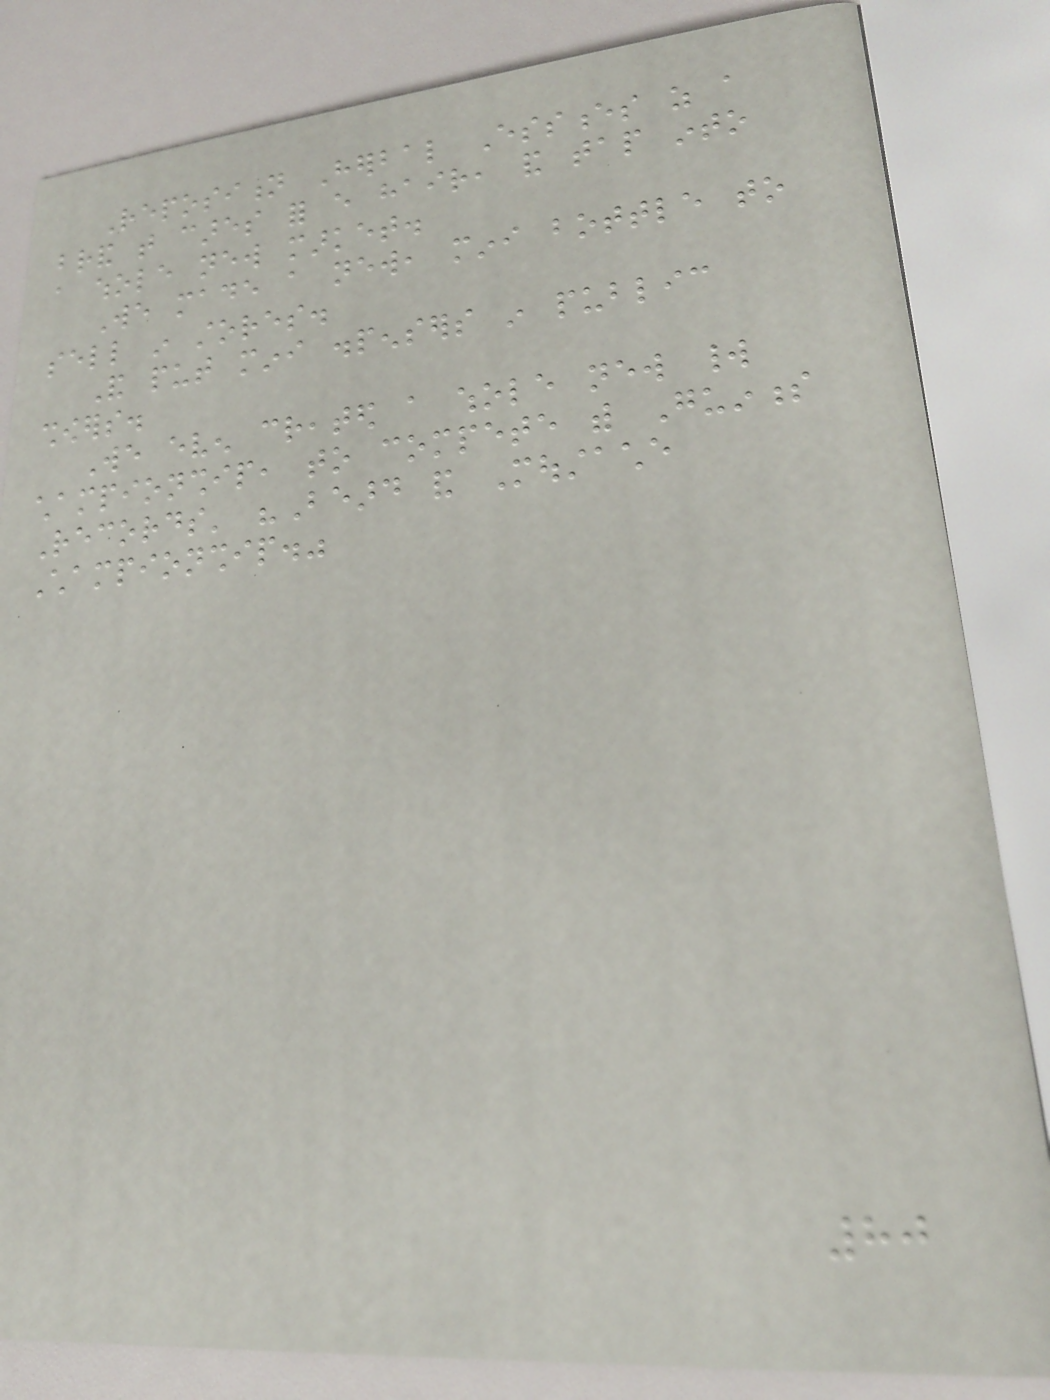Reposition Herbal Essences as a
brand that cares for every hair, and tap into
a whole new market.
We made a new, mini bottle to
sell in stores.
And put mini dispensers in public
showers.
We even created a whole new world
championship, to compete with Guinness
Records' "Beard and Moustache
Championship."
80
